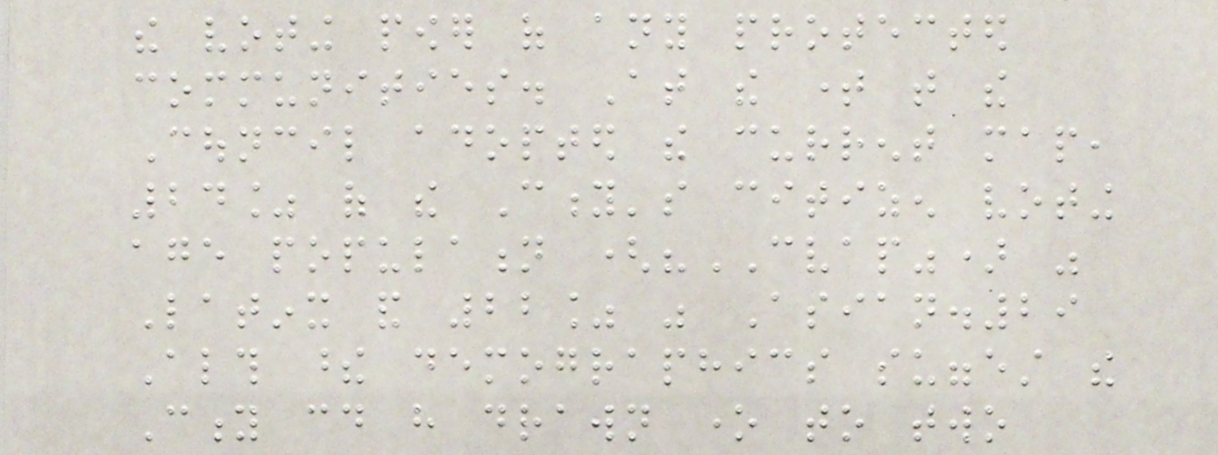the voting power of any protected
communities. At the time that the
Council adopted the current map,
24% of the City's citizen voting
age population ("CVAP") was
Latinx and 22% was Asian.29
Although these demographics suggest the
City could have drawn one to two
